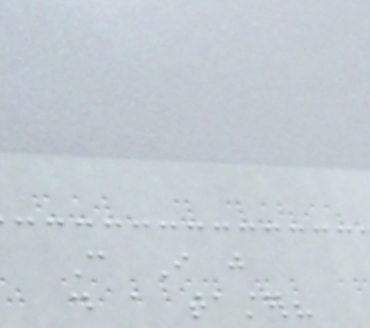Can I just
do a taster?
